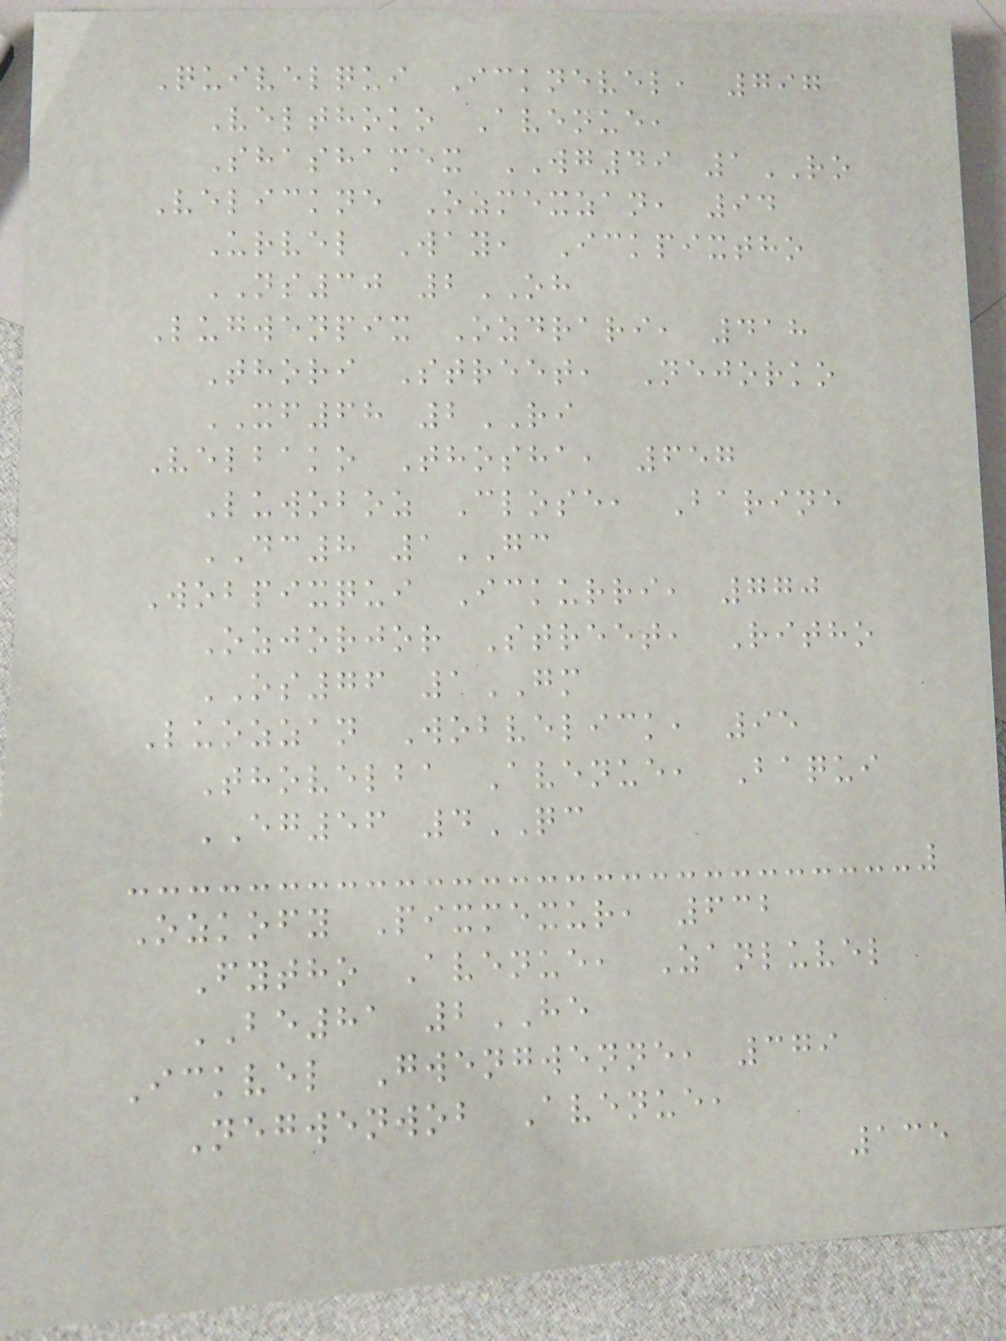Quivelqui Icknevel, 797
Velthoko Avenue,
Shashamex WG49 1RO
Velickne Ozmexzan, 94
Urvel Way, Ickpixtho
NS30 2OH
Lugwenpix Ozdrari, 418
Thori Street, Nejorko
XF68 2RI
Velbako Thosha, 657
Luwoboz Close, Barine
DC8 1GC
Wobpixqui Ickurri, 770
Ozjorjor Street, Ritho
OS76 1GM
Luozzan Wobvelick, 95
Thovelba Avenue, Baqui
EG56 4QC
Ozkofy Pixmexur, 632
Fytho Avenue, Zanluvel
BE81 2HE
Ickvel Gwengwenne, 379
Negwenwob Avenue,
135
